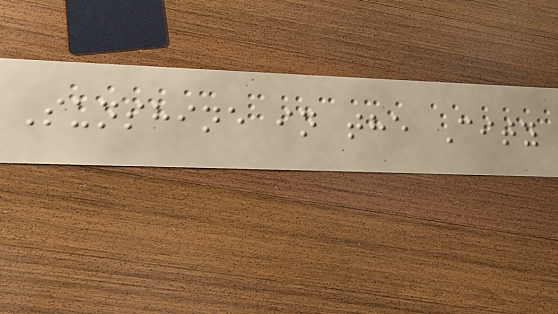Sunshine in the City
